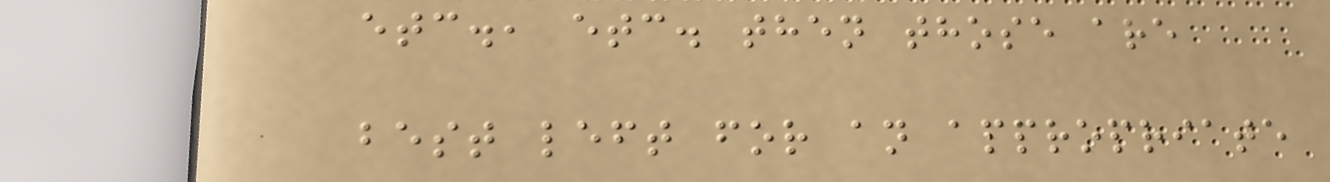etc., etc. then those are
best left for an appropriate
